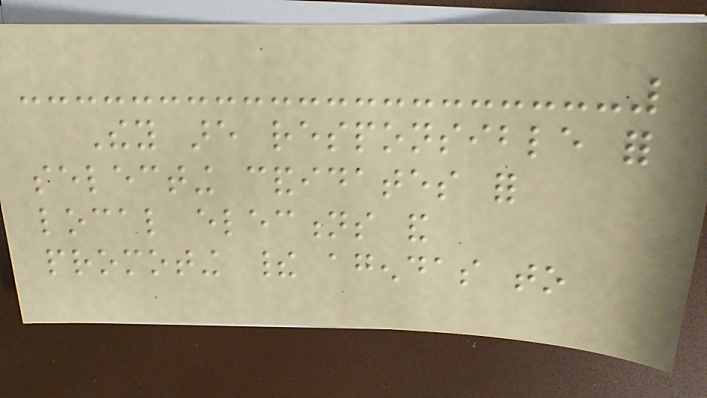They are responsible for
selecting candidates for
local elections and
promoting their agendas to
